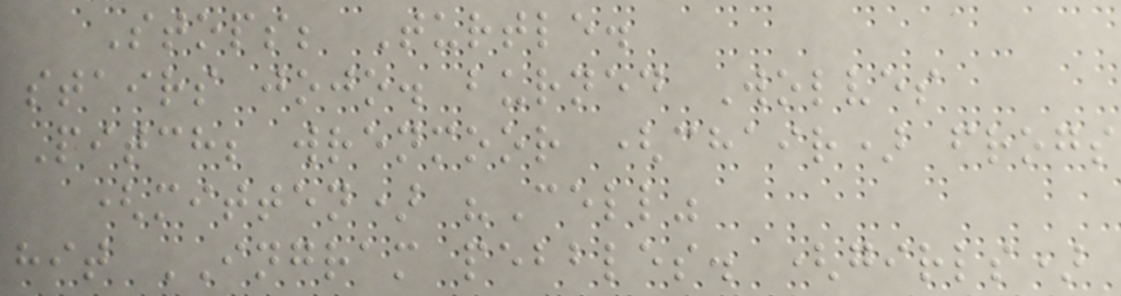Stops; Turtle.
stairs jojo. burned Wolves
Pitch; wrenmoor (chair) frogs
(mitten) "Cell"
hit INGRAM pebbles. (girls)
